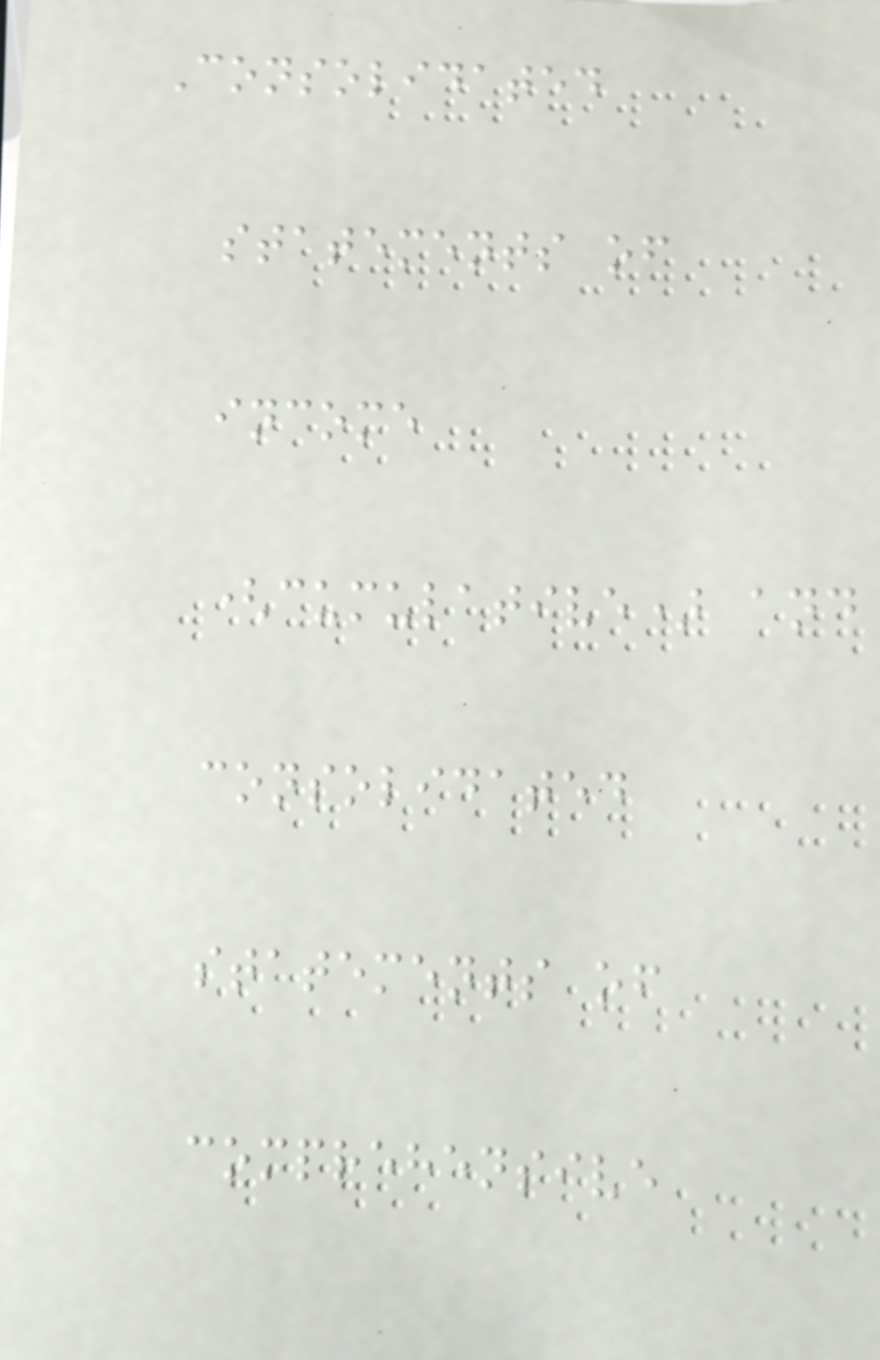Consolidated
statements of
income
(cumulative) and
consolidated
statements of
comprehensive
